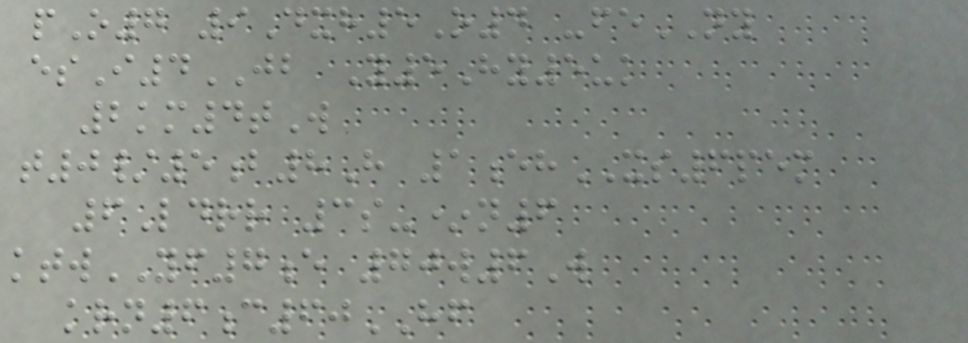pO7 9Dxh5O4 -feNY
esI4JB Y5Hy5uk
2km4tW
t0/5b8H 1ehXS6pem
6Ldrr 3s-*n6
ktwYF7e 70w6W
krn6c60HF
